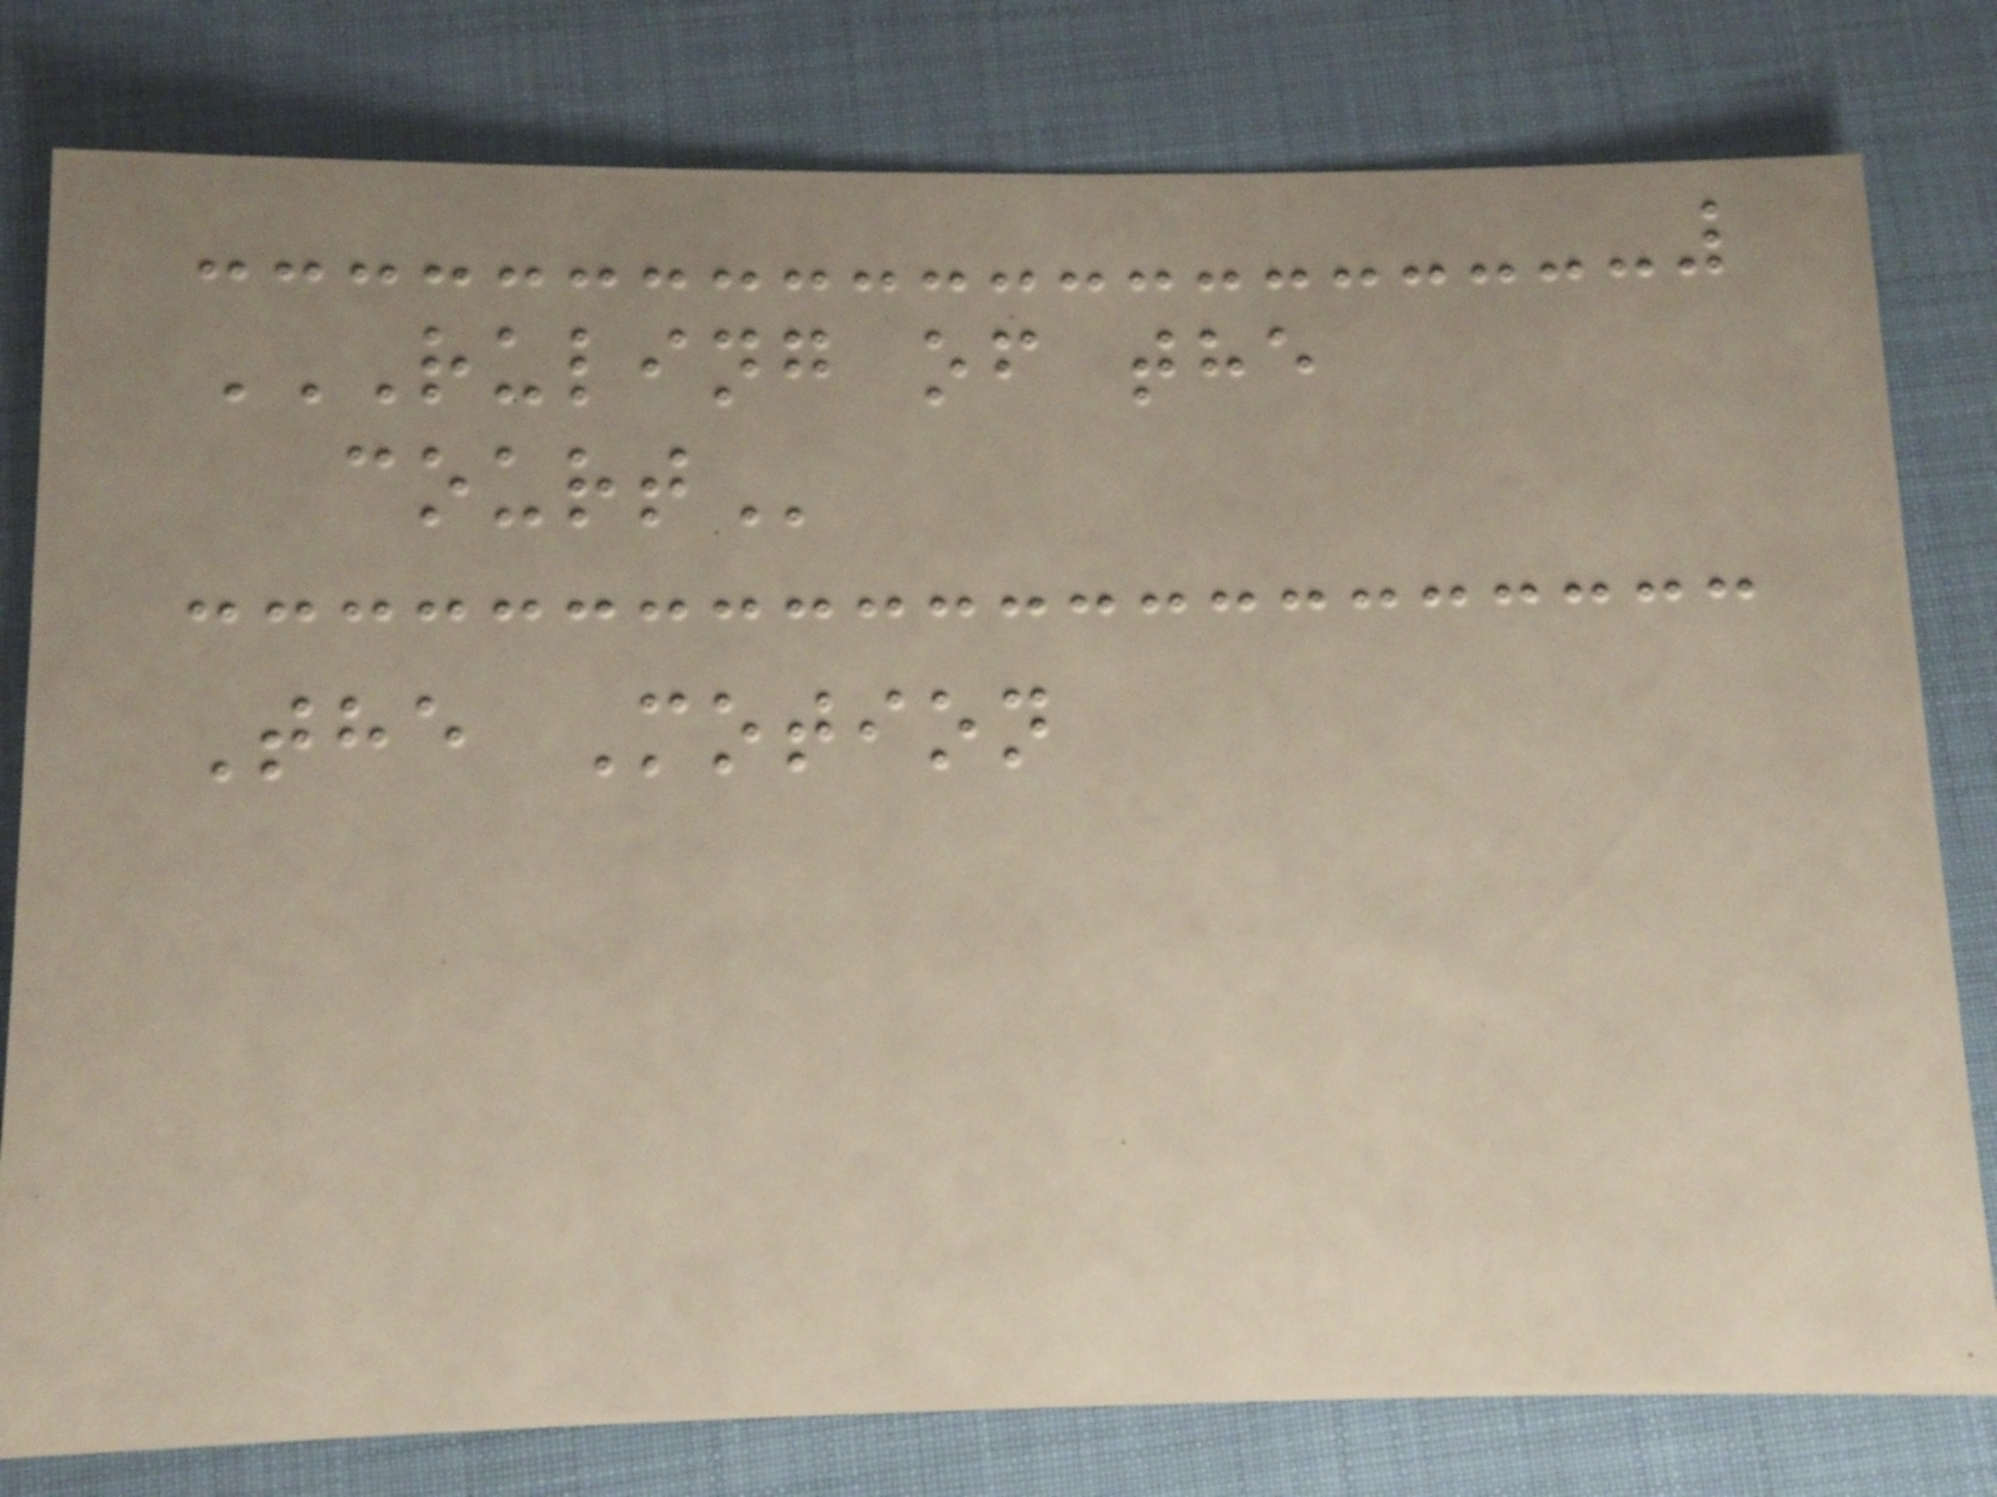RULING OF THE
COURT
The Motion
